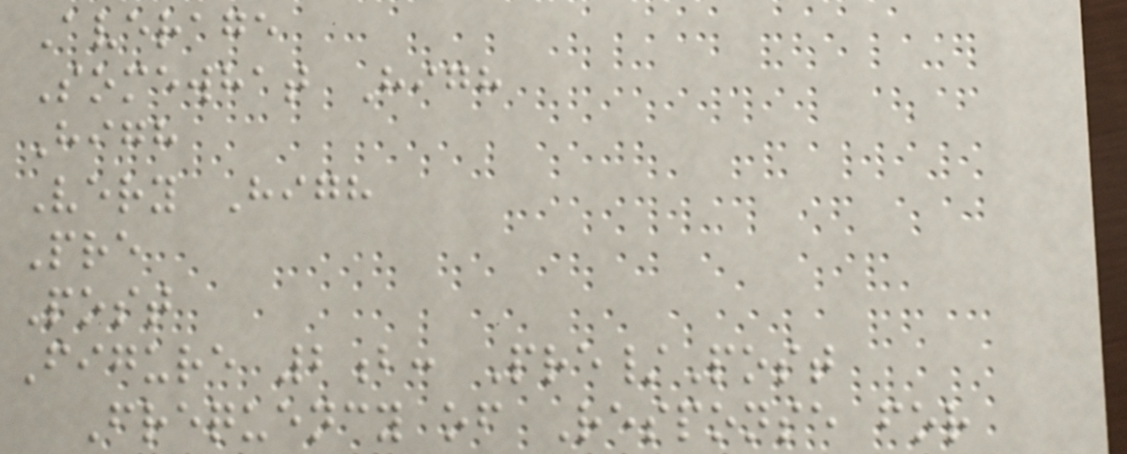Average
Somewhat High
High
Very High
Pre
Post
Figure 2b: Pre/Post
Frequency of Response for
